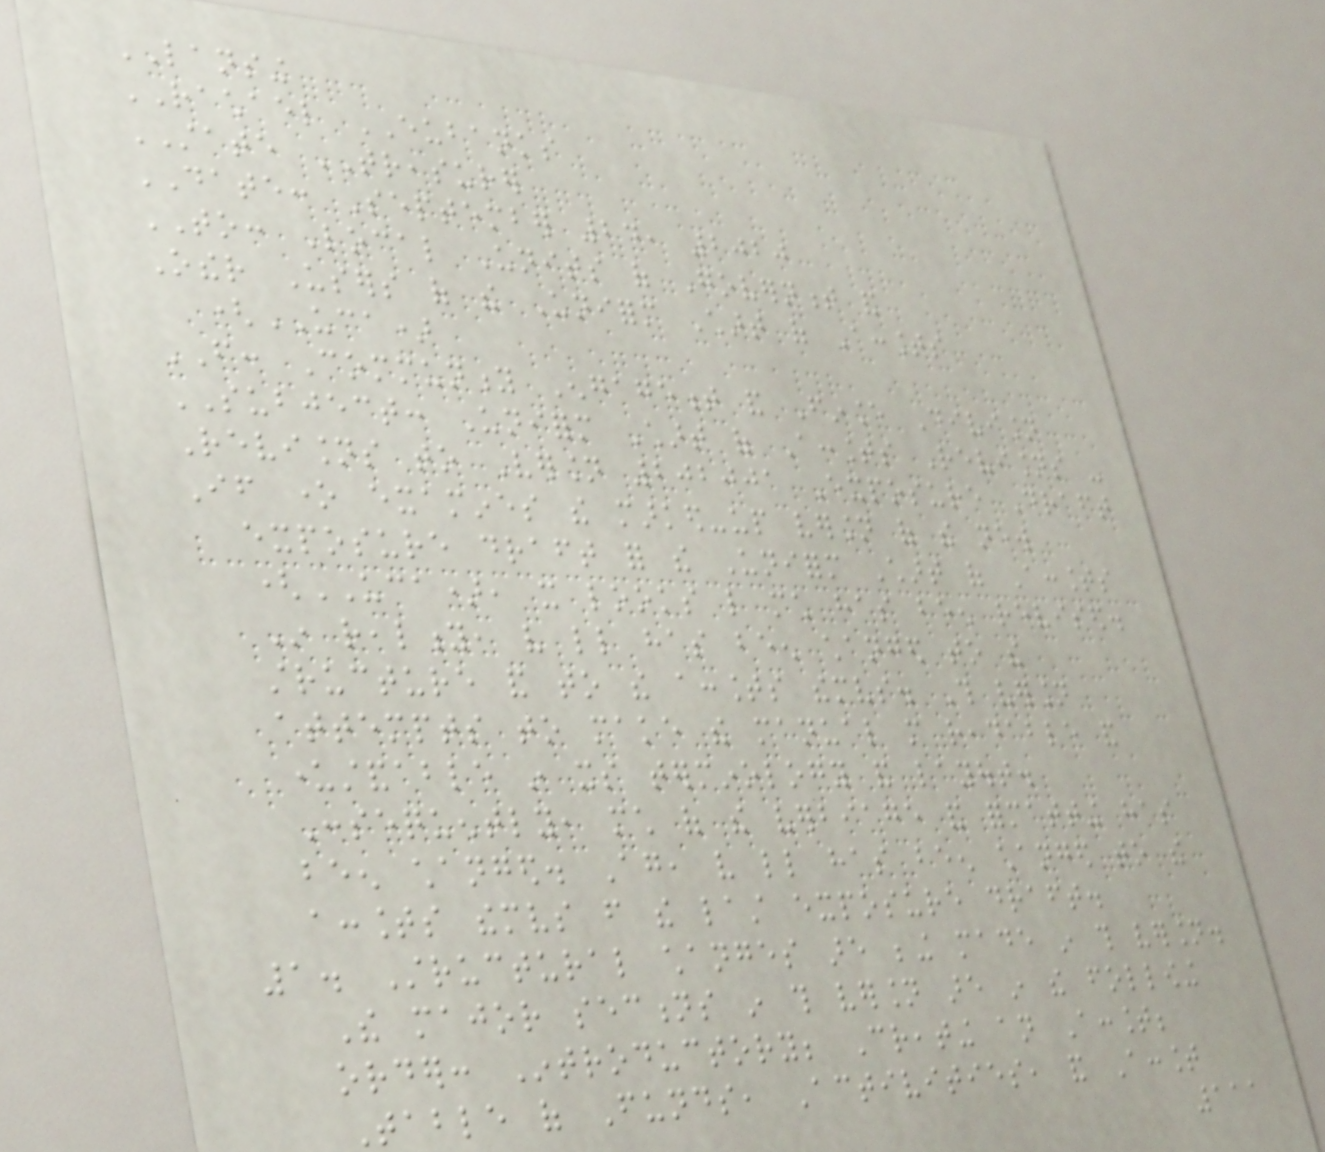LANSING
RACHAEL EUBANKS
STATE TREASURER
DATE: September 24, 2020
TO: Local Units of Government and
Other Users of the Uniform Chart of Accounts
(UCA)
FROM: Community Engagement and Finance Division
SUBJECT: Uniform Chart of Accounts Revisions -
Revisions to Version 202001 Exposure Draft
If one examines the marked-up version of the new
exposure draft for the Uniform Chart of Accounts
(UCA), it looks like much has been revised.
In reality, very little has been changed to the
structure and to the accounts themselves. This version
attempts to make the manual more readable and
understandable in its terminology and layout.
Consequently, much of the verbiage and formatting has
been changed. Again, very little has been changed to the
accounts themselves from the last exposure draft.
1. Structural changes are being made in this version.
The major sections in this version are in the following
order: Introductory; Creating an Account;
Table of Funds, Activities, and Account
111
